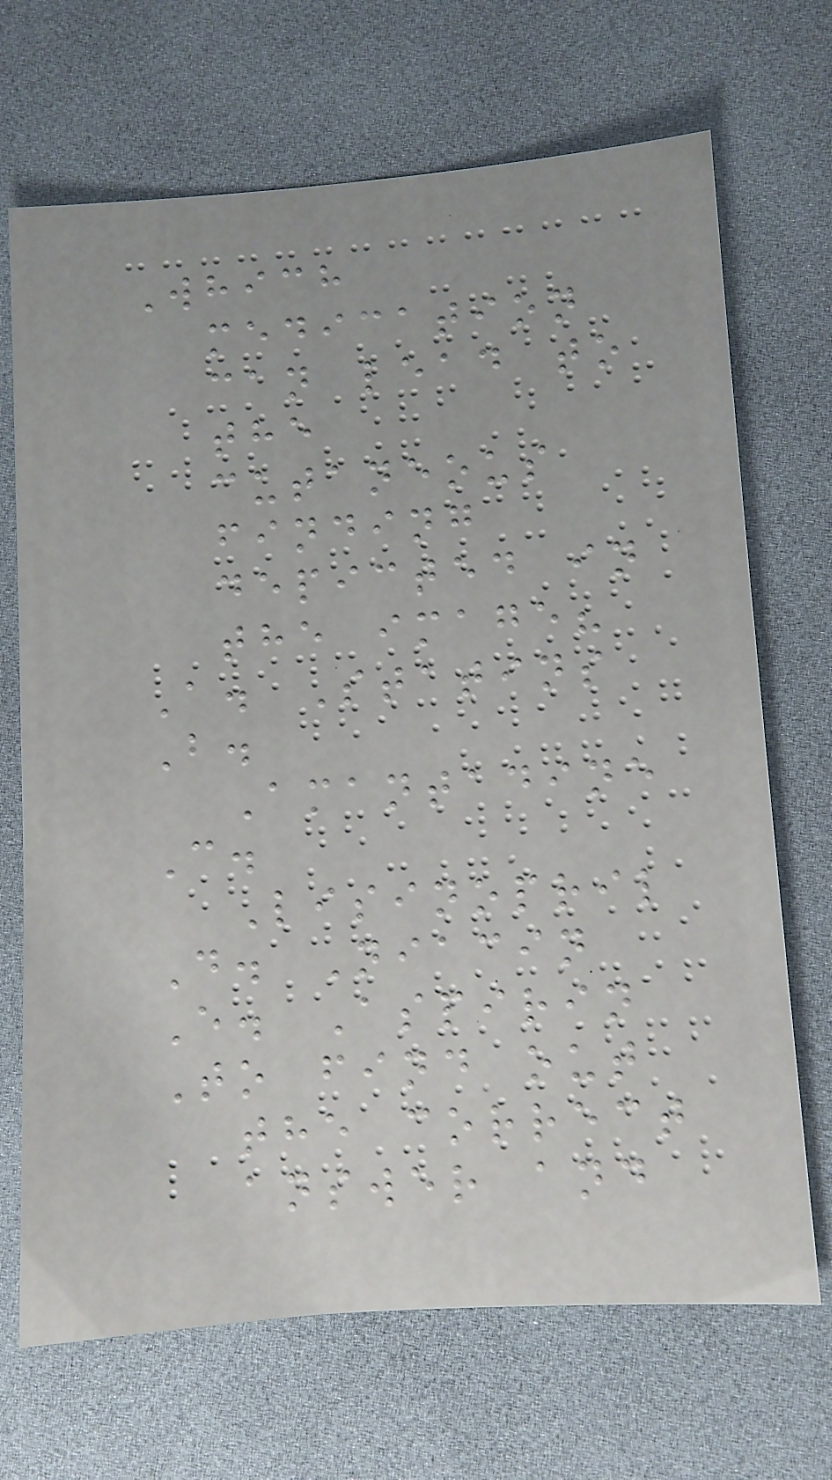Which
medication
can lead to
the
cutaneous
finding
depicted in
the image?
A. Statins
B.
Amantadine
C.
Lisinopril
D. Niacin
E. Aspirin
To find out
the correct
answer and
